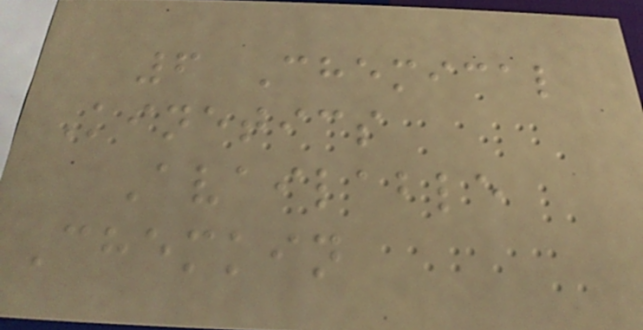6 Chemical
Kinetics
Available
Chemkin
